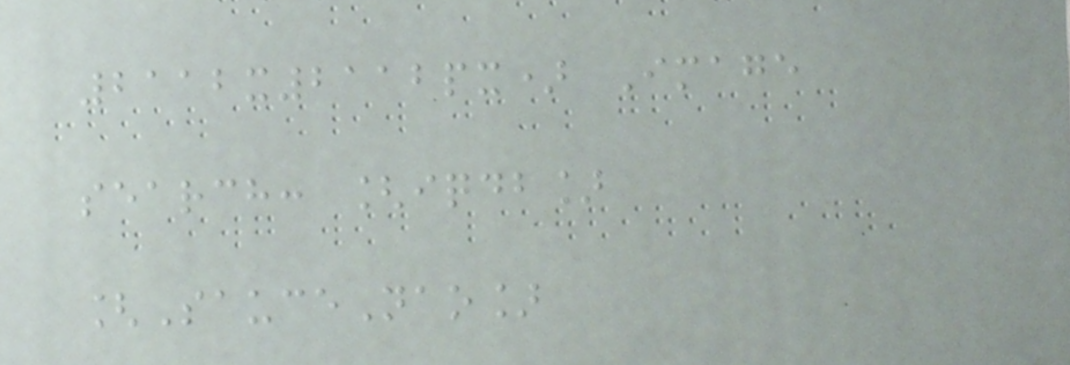2112x2112px) Image
search: [iqdb]
[SauceNao]
